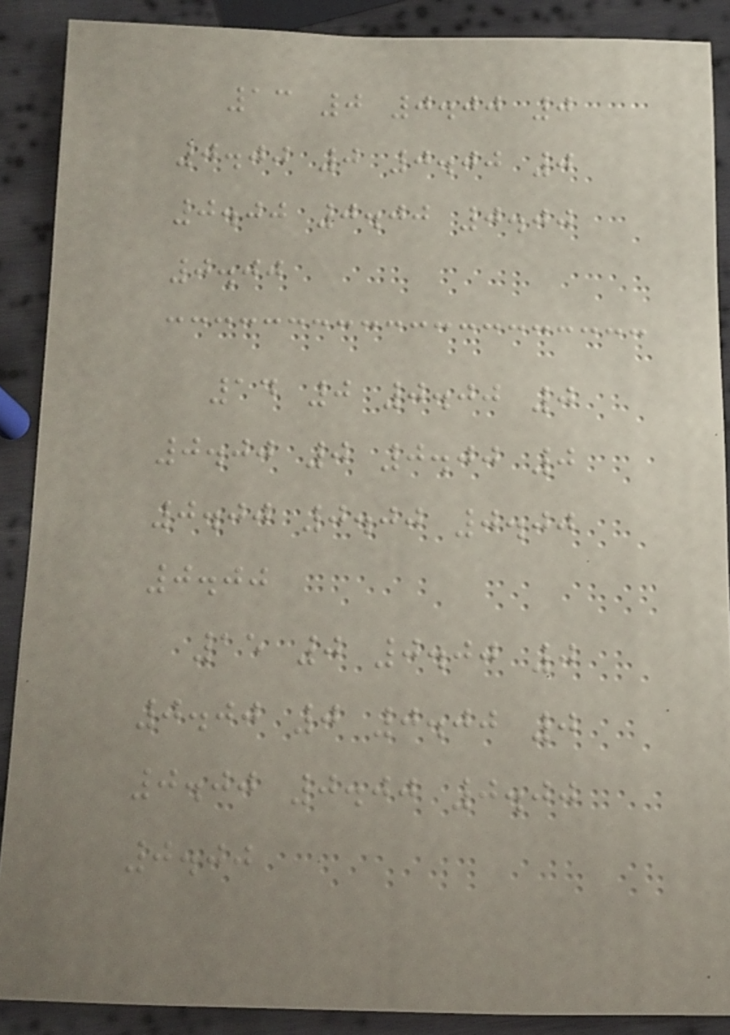13 0 0.00 0
0.00 0 0.00 0
0.00 0.00 0.00
0.00
14 0 0.00 0
0.00 0 0.00 0
0.00 0.00 0.00
0.00
15 0 0.00 0
0.00 0 0.00 0
0.00 0.00 0.00
0.00
